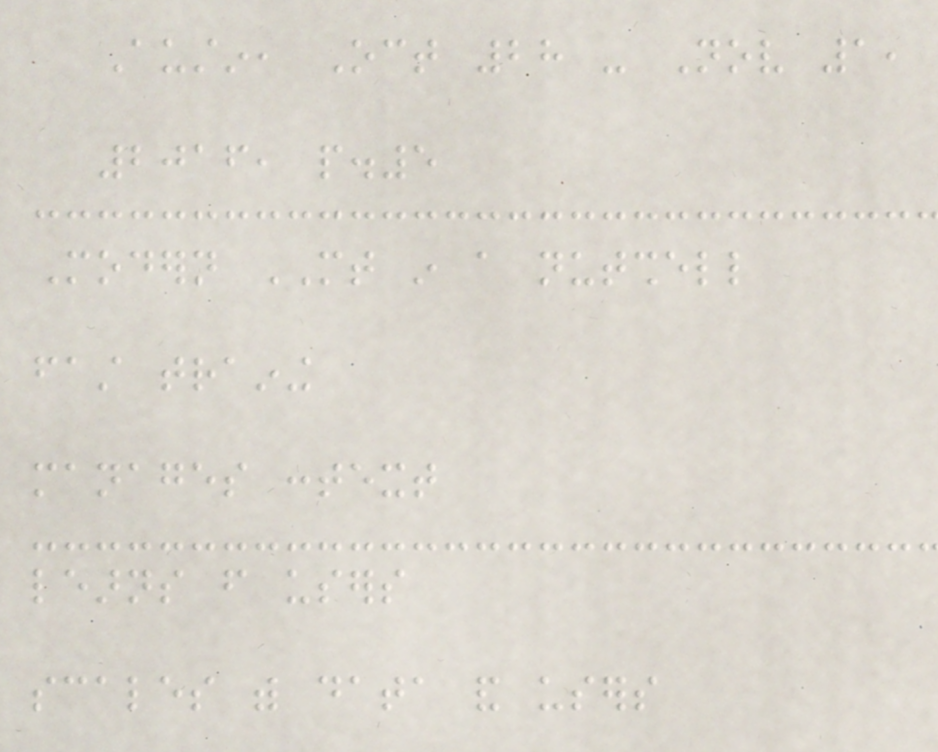Austin, Oct 28 - Nov 1,
2016, p.5
Modern MT in a nutshell
fast training
manages context
learns from users
scales with data and users
